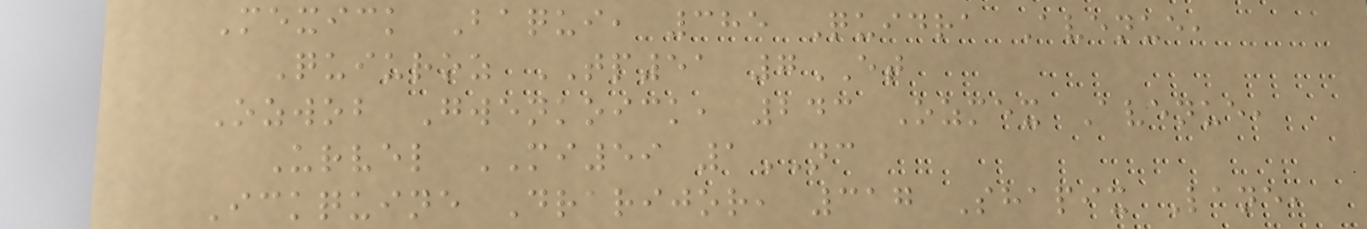Mexick Baqui, 385 Quidra Avenue,
Quiuroz TP51 7ET
Ozwob Gwenkoick, 243 Ozmex Avenue,
Urvel MI59 1NC
Ickquine Drarijor, 317 Shapix Lane,
